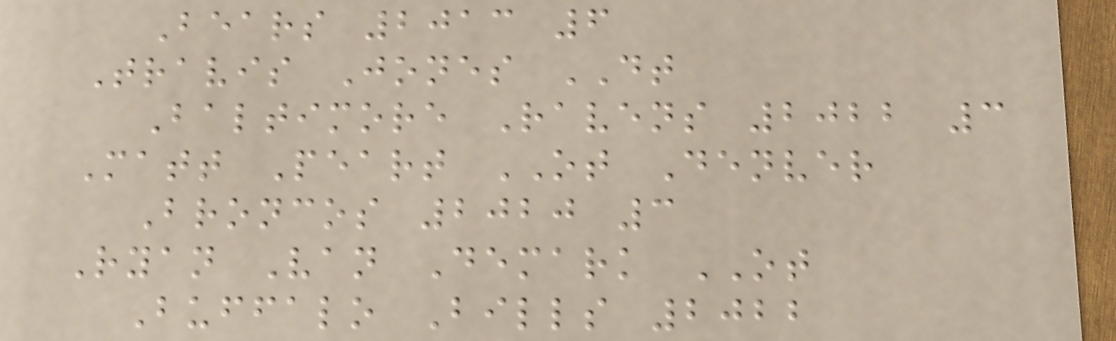Bears 2013 6
Travis Jones DT
Baltimore Ravens 2022 3
Matt Peart OT Denver
Broncos 2020 3
Ryan Van Demark OT
Buffalo Bills 2022
